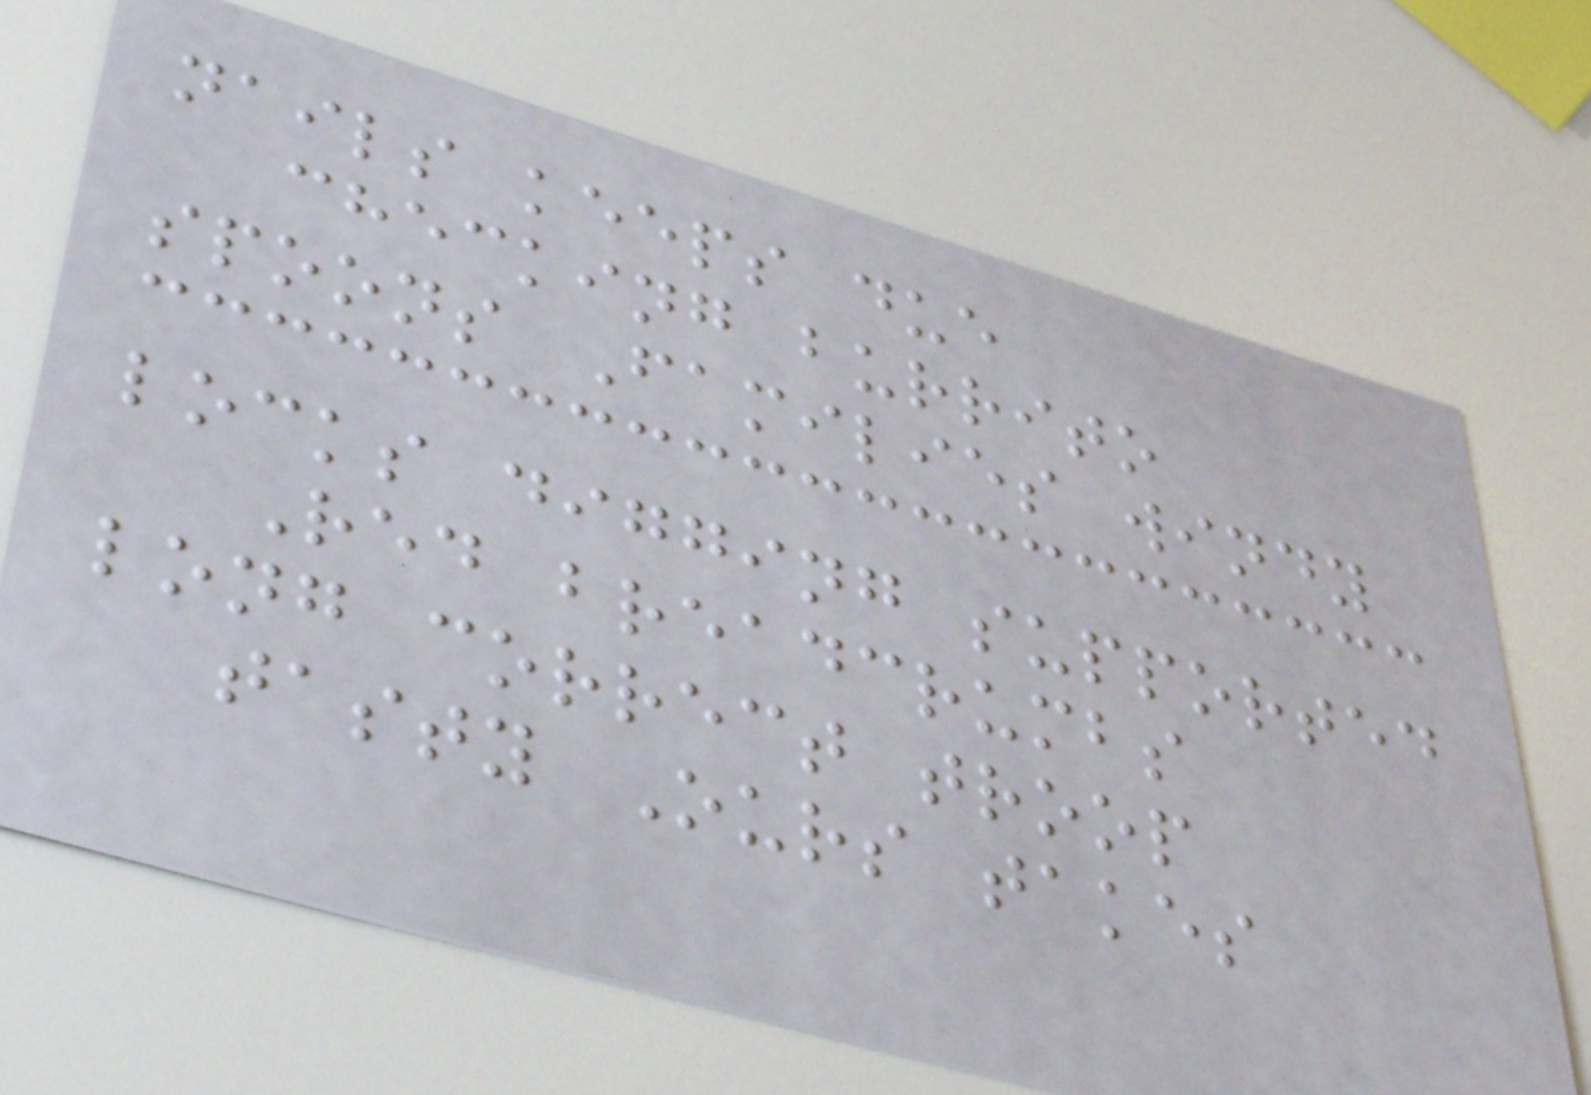nails keeps due
checking burrito
spoons Families windy
locks digging supported
Red breadcrumbs
long correct troop
tasty Ours takes
